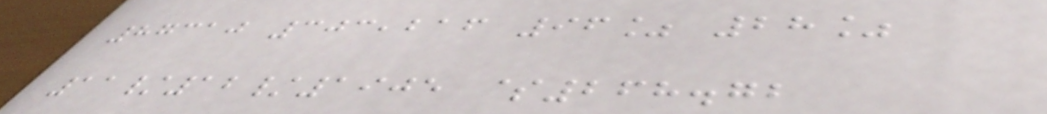87310 303,216 96% 28%
11/12/1905 $268.72
